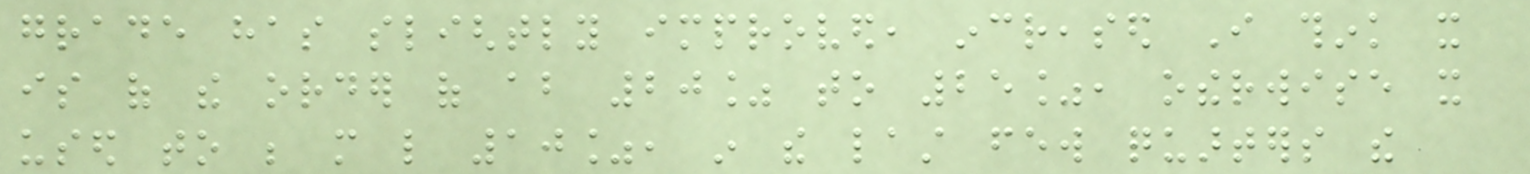grade has slightly improved, increased I think it
is of the order of about 20% to 25%, otherwise it
used to be more like 10%, in the last few quarters the
